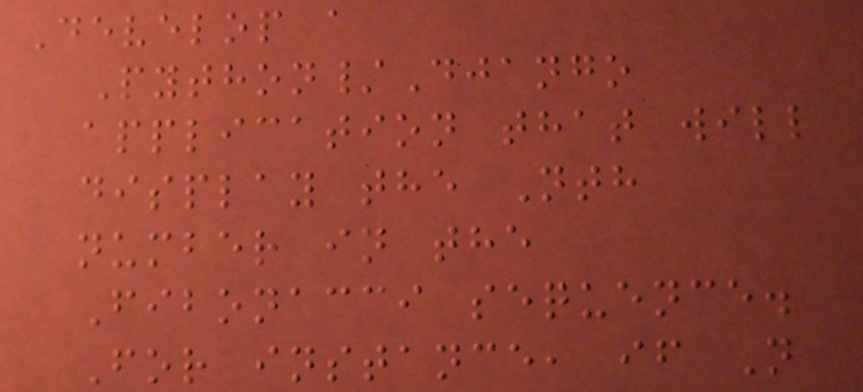Develop a
Python/Django
application that will
display the Nth
number in the
Fibonacci sequence.
For instance, if N
